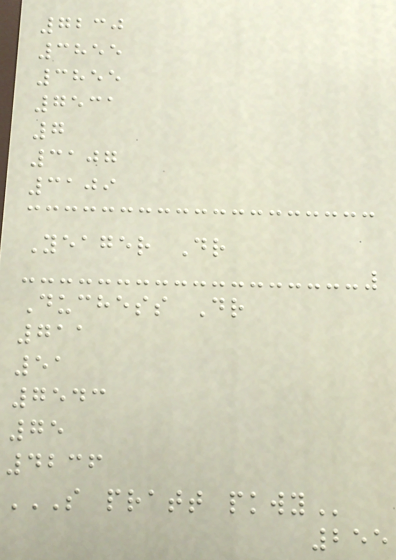7230
3855
3855
7531
7
3107
3109
Yeager Dr
Duchess Dr
711
51
7543
75
4236
S PRATT PKWY
255
